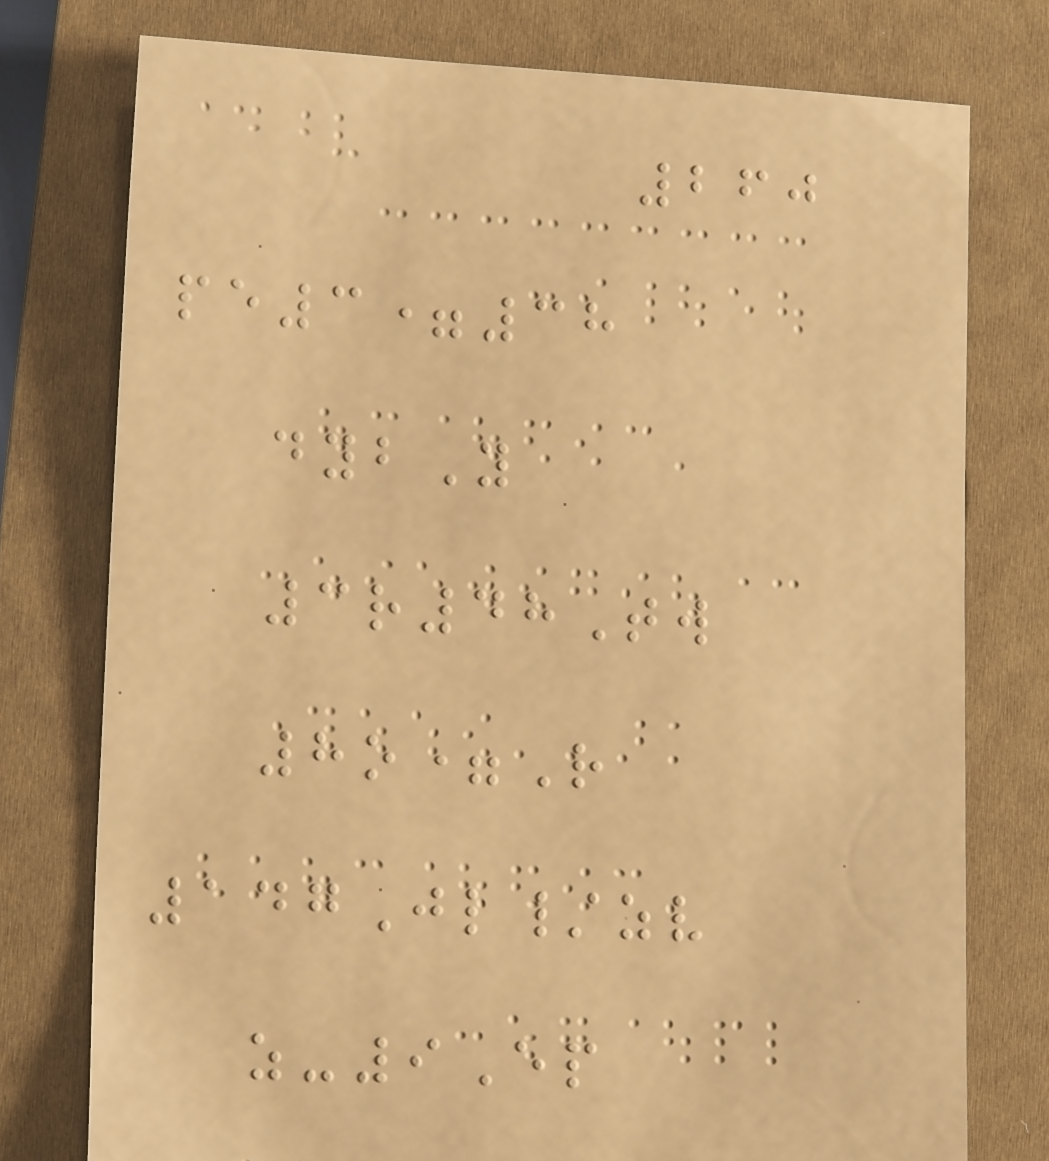260
pe3=38
dybY
3r48Tw
8o=R
147Jl/zv
z-9Ep
